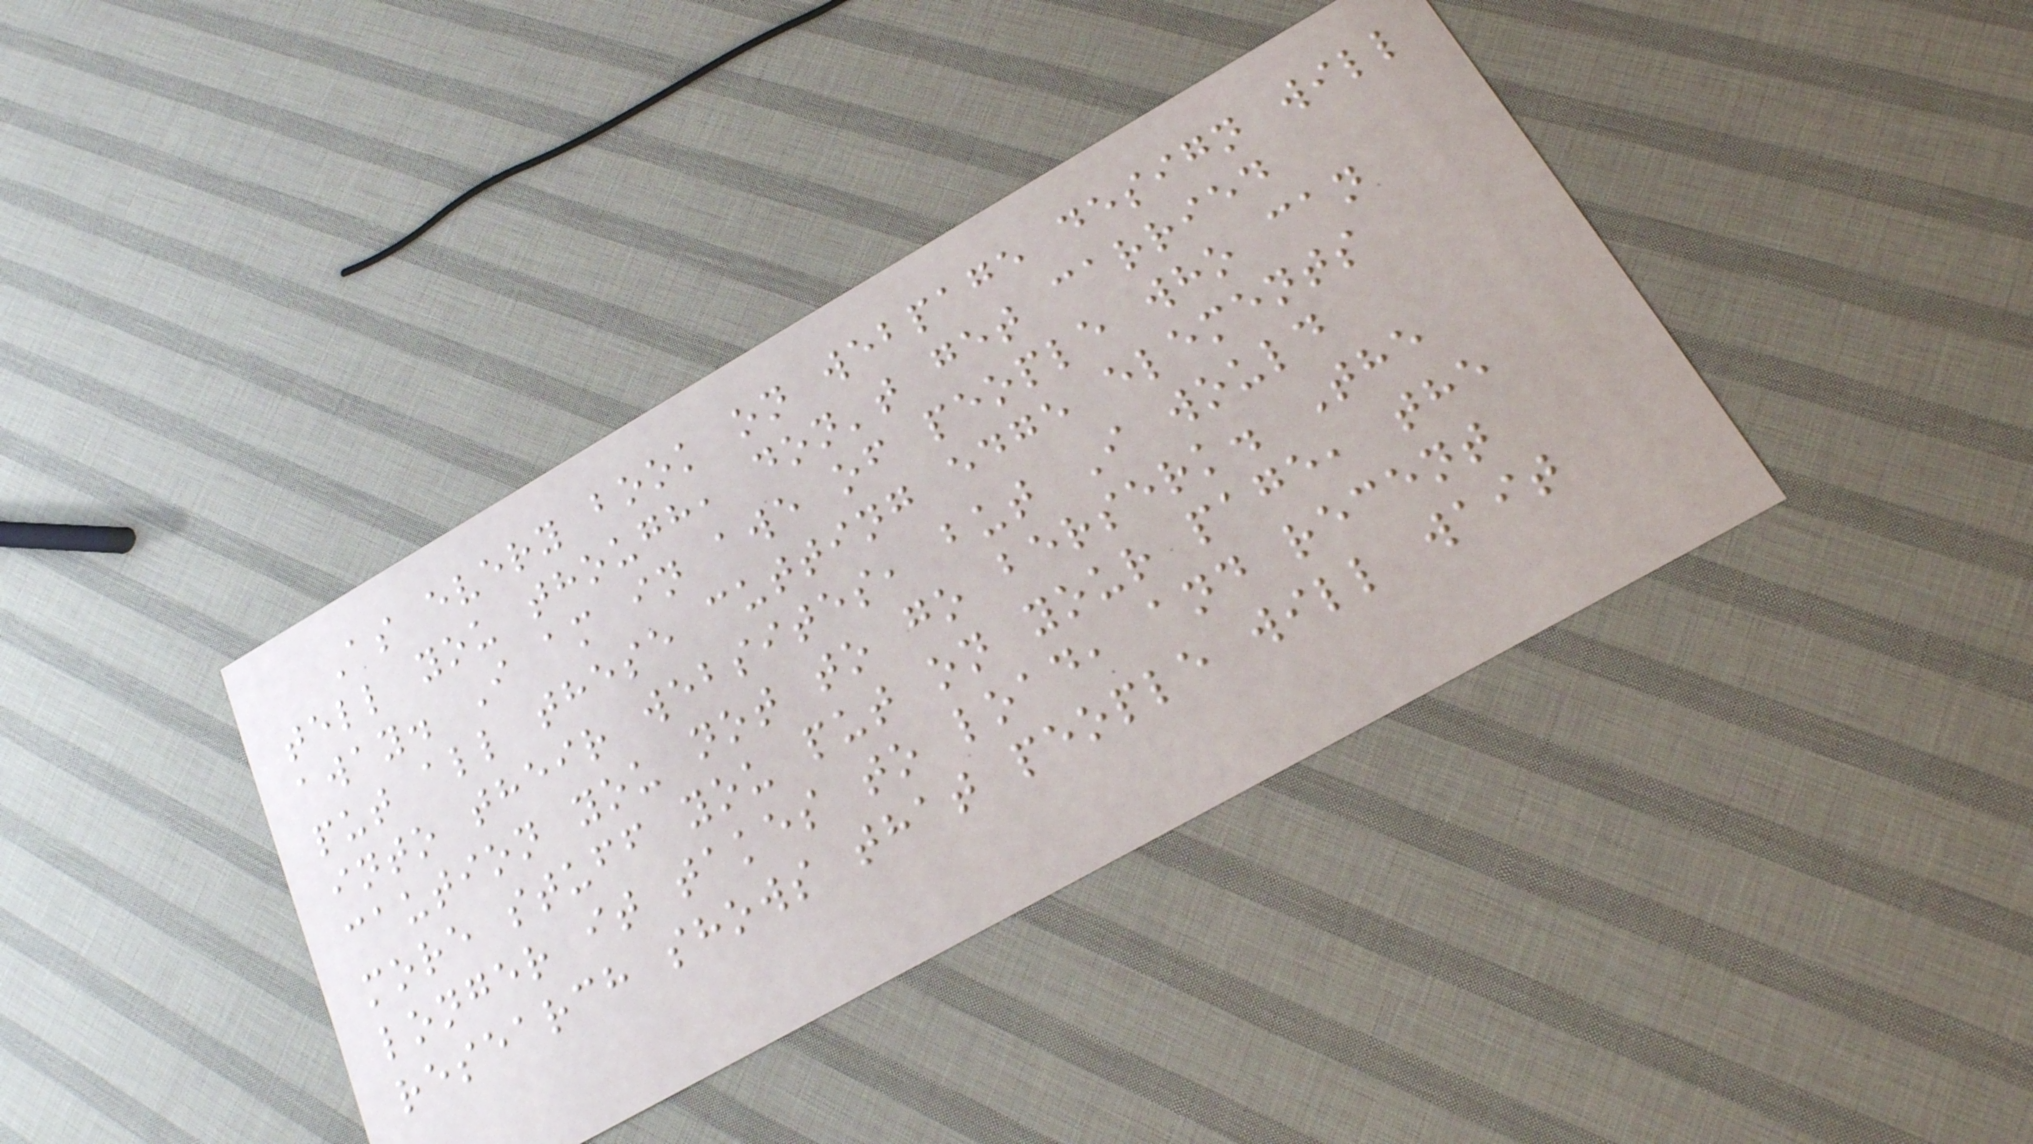As every book on webpage design will
tell you though, don't get carried
away. I am in awe of people who can
put all these cutting edge elements
into their websites, but I would
caution you not to go berserk. The
more stuff you put on your page, the
longer it takes to load, and recent
research shows that people will wait
